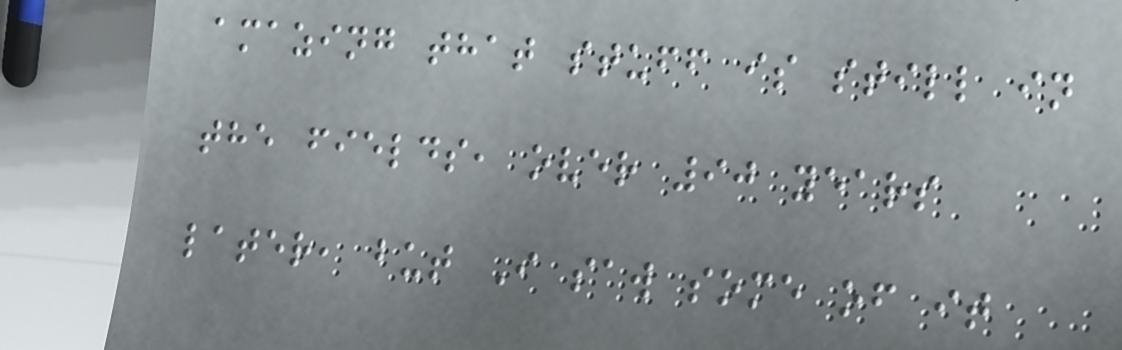amazing that stuff is still in
the fields, over 90 years
later, but I saw some of it
